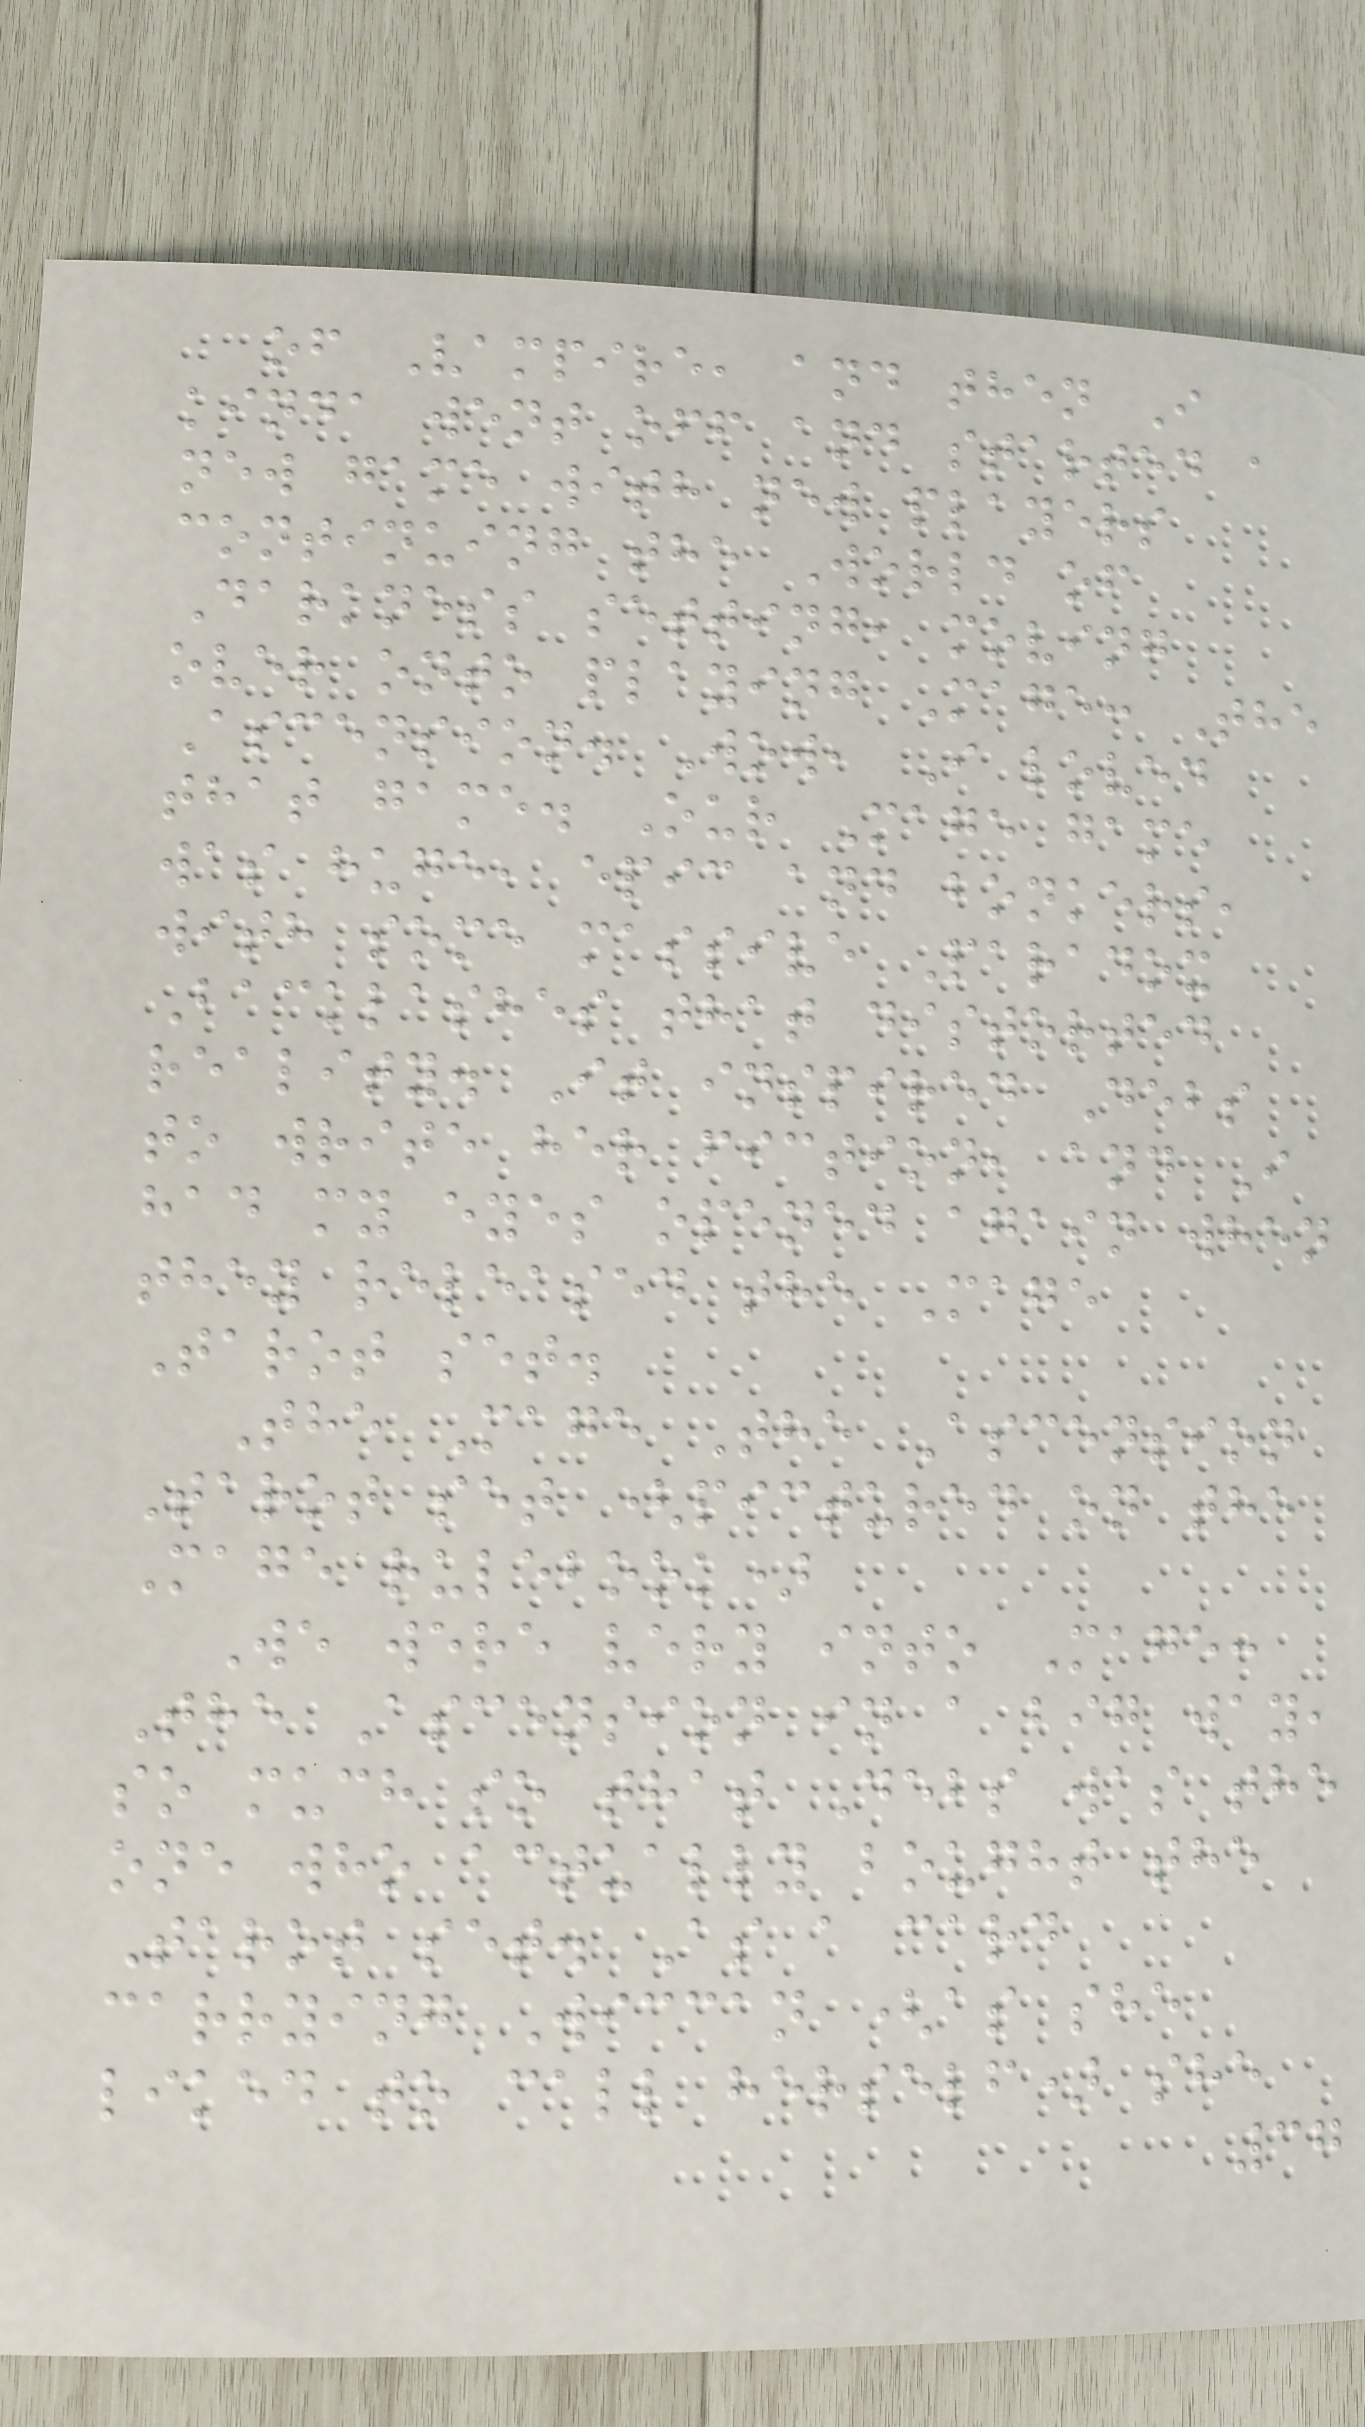of Vampire, and then I
kinda went off and started a
new game with new players
continuing the World of
Darkness setting, moving
over onto playing Mage: The
Ascension. Wow, I loved
that game. Our Mage game
was huge, epic and bonkers,
with some massive Paradox
Backlashes that distorted
reality. It inspired Debs
to write her fiction, and I
had my eyes opened again when
they released the Mage
Tarot set.
The Mage The Ascension
Tarot set (pictured on the
Mage rulebook)
We were very into Mage:
The Ascension in a big way,
so much so that Debs was the
one who actually bought the
Tarot set. As a card
carrying Wiccan (as she
liked to call herself) she
37
